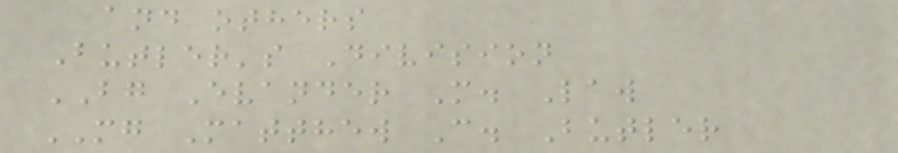and others
Butler's Division
BG Evander M. Law
MG Matthew C. Butler
